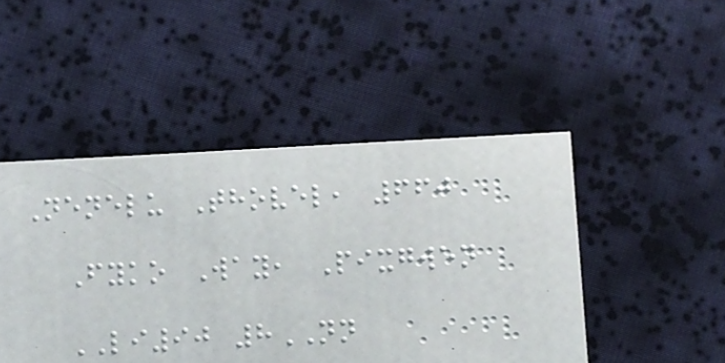Nenelu Thovel, 660
Fyko Way, Pixgwen
LI90 8NN
